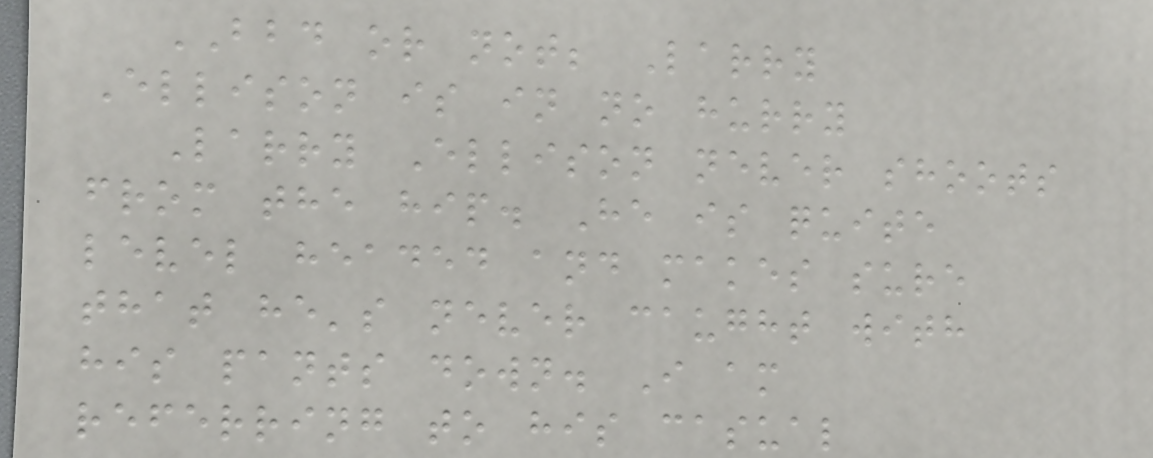BBD or not; Larry
Ellison is in no hurry
Larry Ellison never shoots
from the hip. He is quite
level headed and makes sure
that he's never caught with
his pants down. I am
referring to his casual
